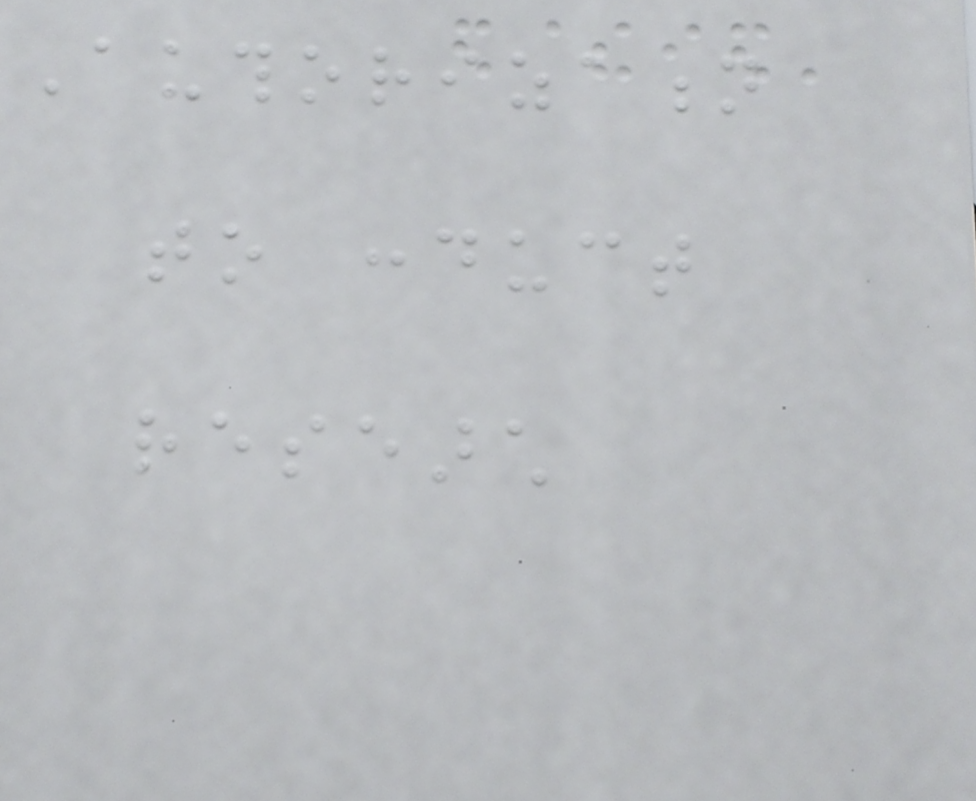Authorization
to conduct
research
